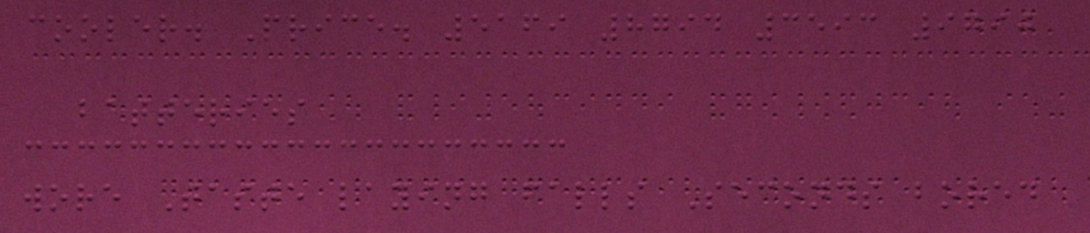cooler. Price. 5169 8794 3593 9790
batteries
wore Taste laying falls Seconds bored
